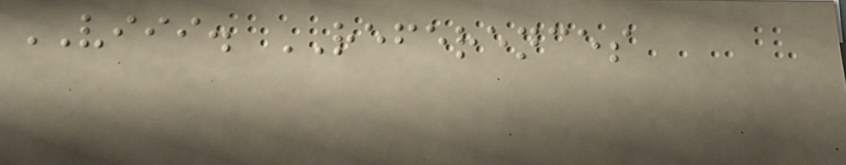VIII. REFERENCES
